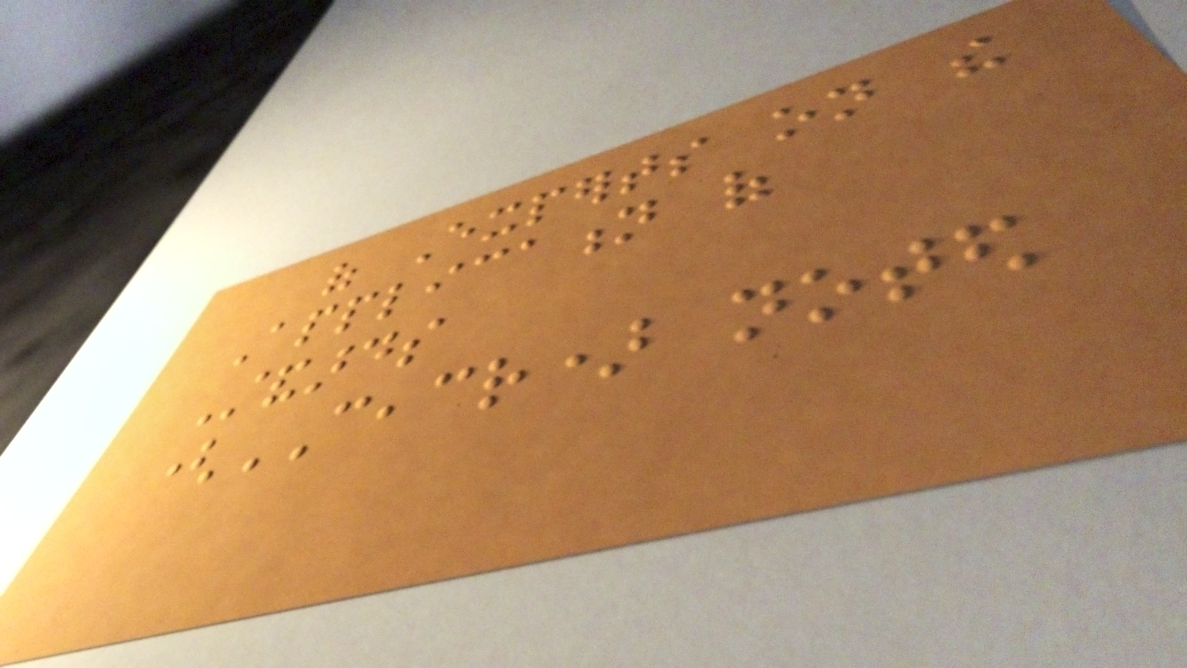of Experts on the
Application of
Standards
(CEACR) noted
